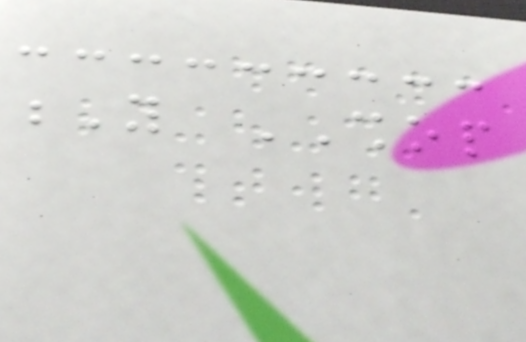Y SHOP
